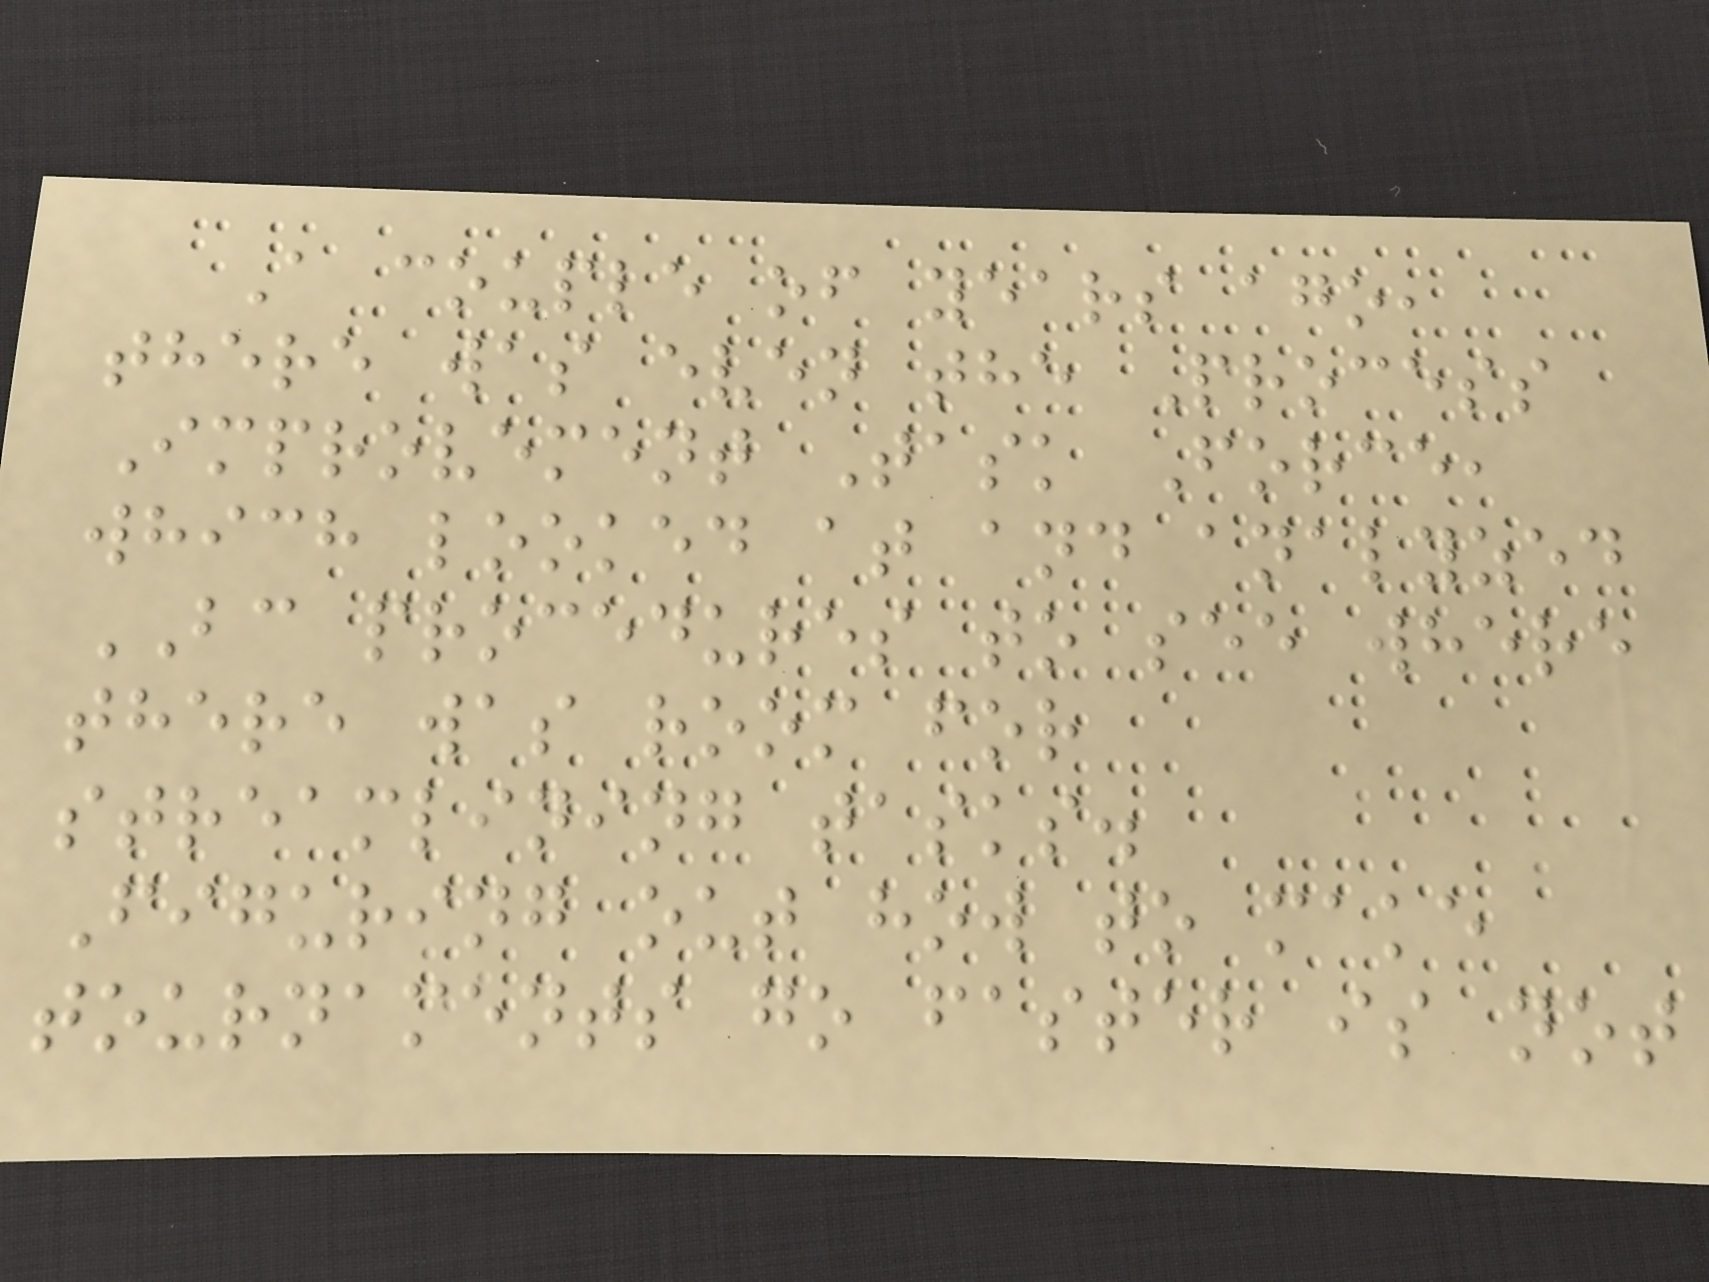A couple of years ago,
there was even the Process
Improvement Task Force,
which looked at and analyzed
BC procedures to see where
there was room for
streamlining tasks.
Figuring out how to make
tournaments go faster is not
